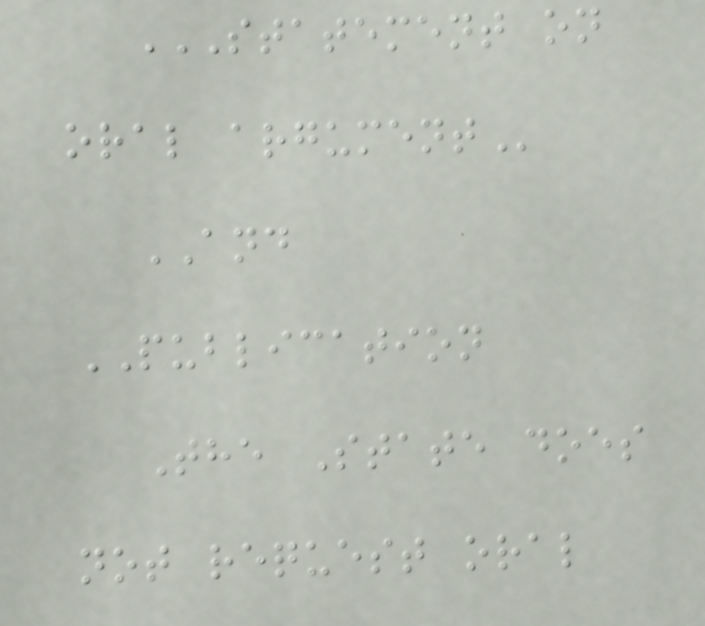STATEMENT ON
ORAL ARGUMENT
AND
PUBLICATION
The State does
not request oral
